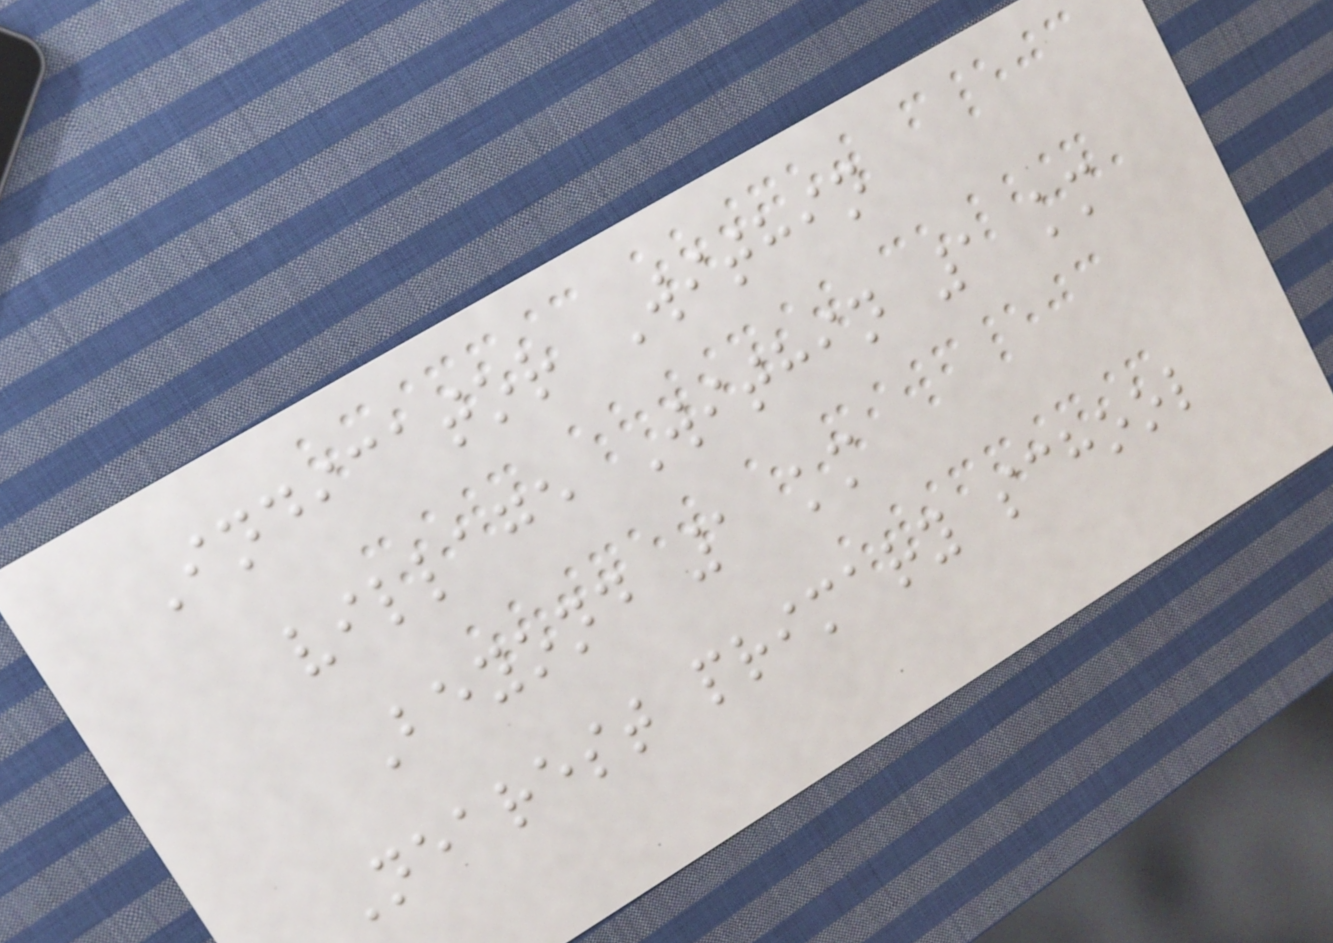Indicator Within
village Within 1 km
Beyond 1 km
Nearest primary school
